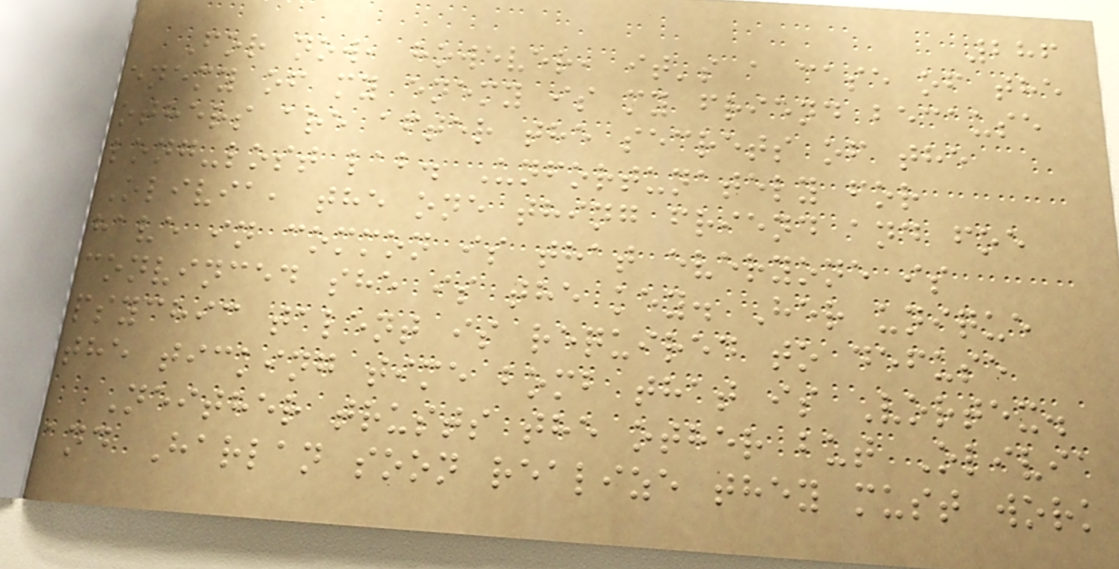286
For now, however, it's a case of the
enemy of my enemy is my friend because
others are after the secrets of the
long-lost lab. Unfortunately for
Olivia, the one thing friend and foe
have in common is that everyone is
convinced she is the key. Her unique
psychic talent is required to defuse
the ticking time bomb that is Vortex.
Neither trusts the other but Olivia
and Harlan soon realize they must work
